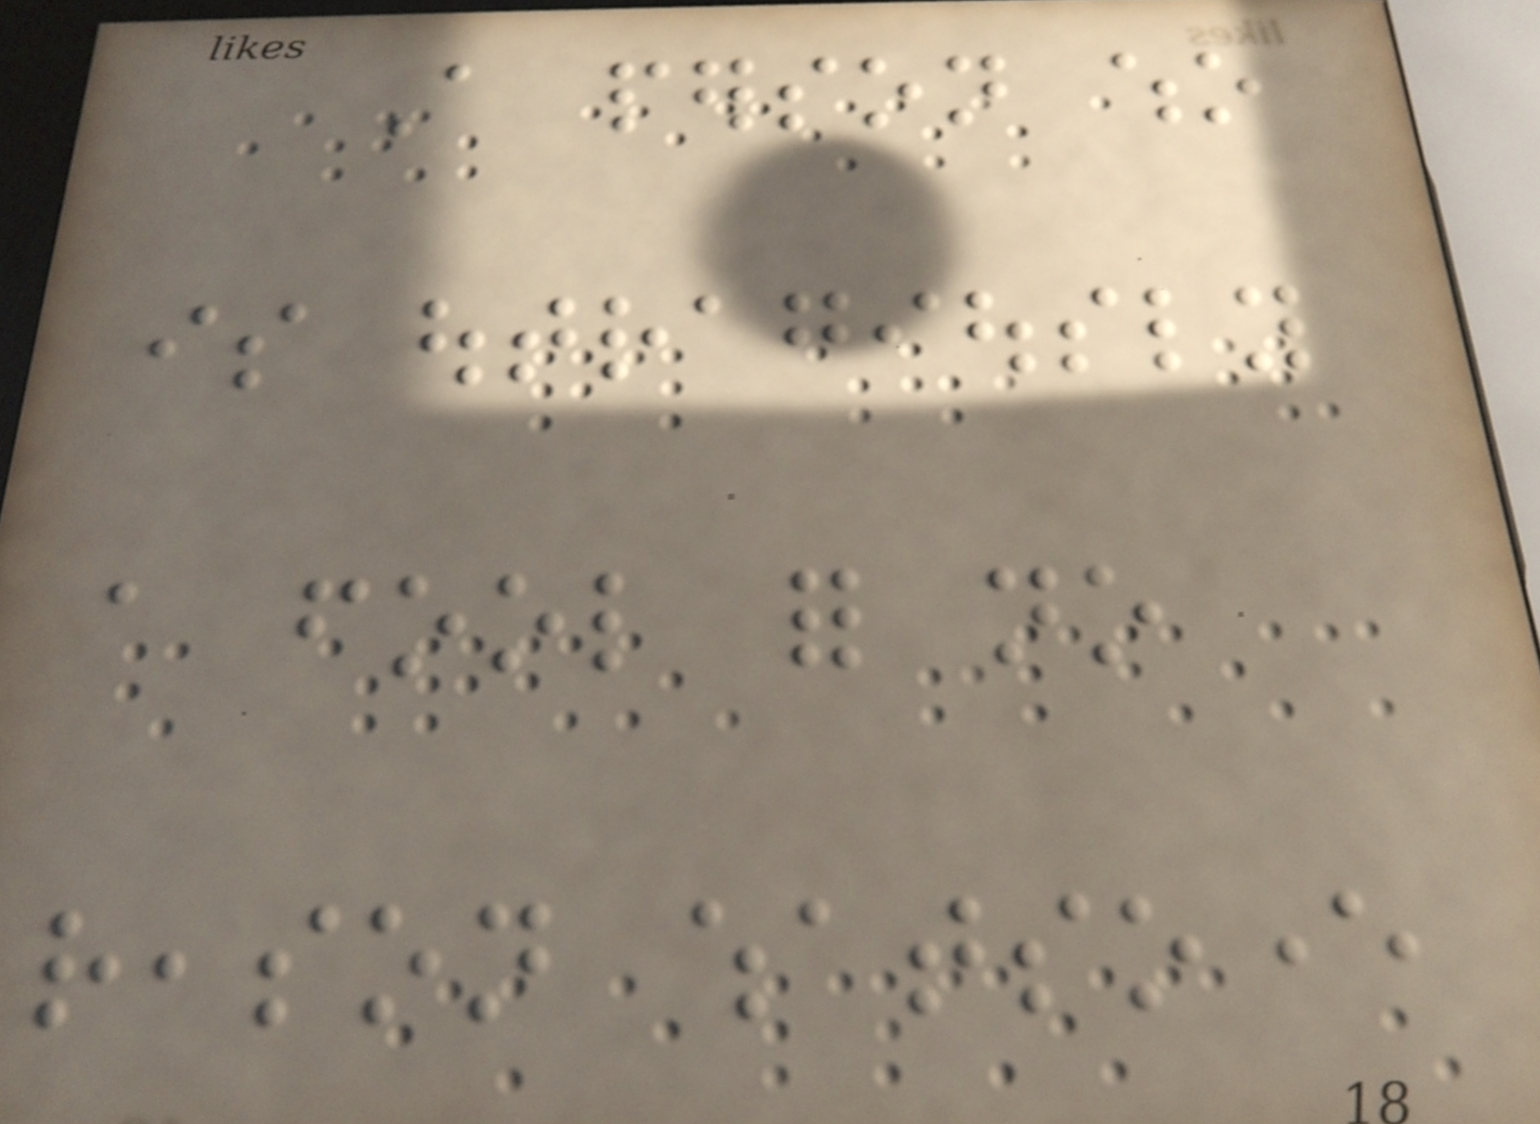A person who
is outragiously
a fool for no
reason whatsoever
